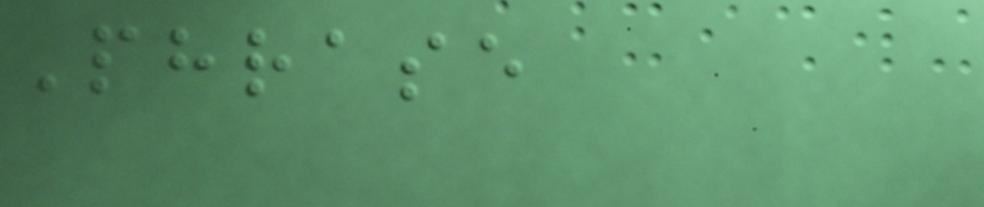Phrase
